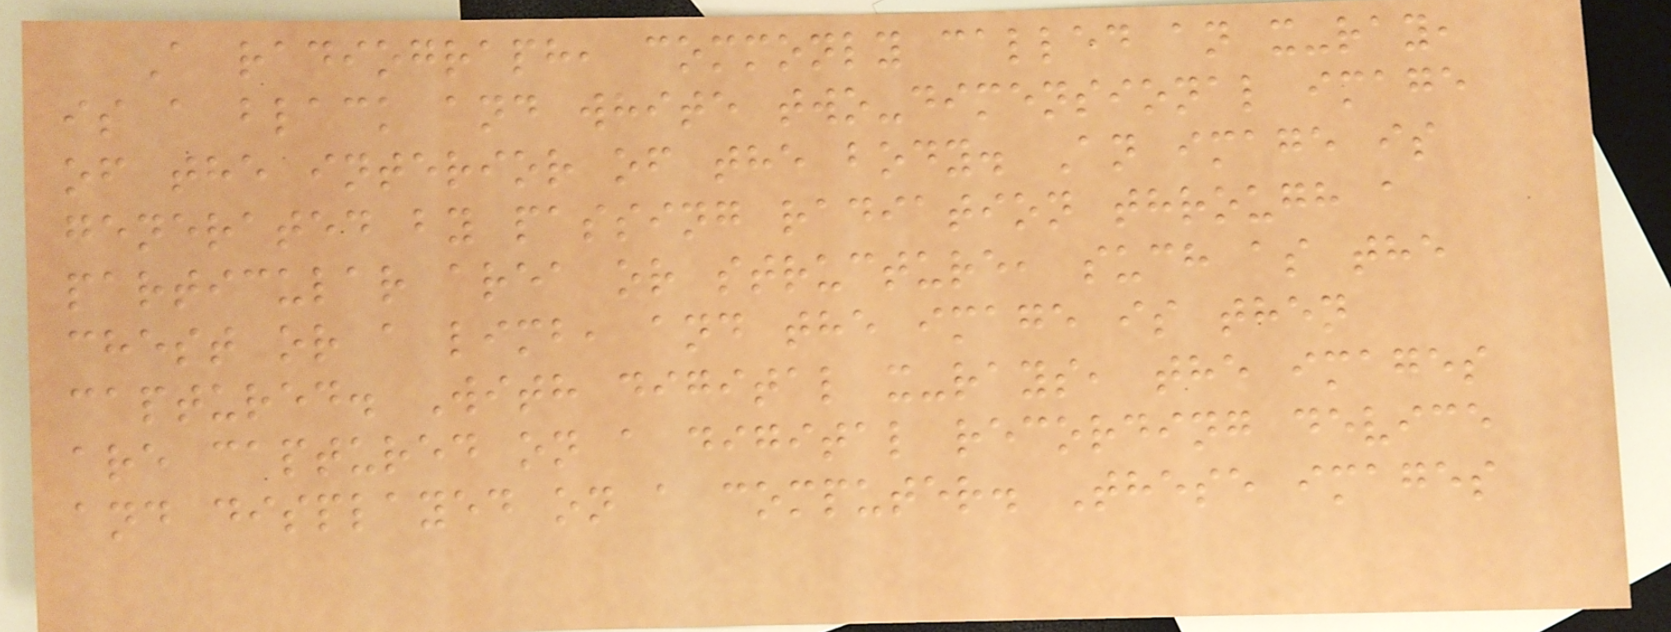A radiograph, commonly called an x-ray,
is a black and white two-dimensional image
of the interior of the body. An image is
generated by passing radiation through a
particular area or structure, such as the
chest or a limb, and the image is then
captured. With digital x-rays, the images
are captured on a digital recording device
and displayed on a computer. These images
